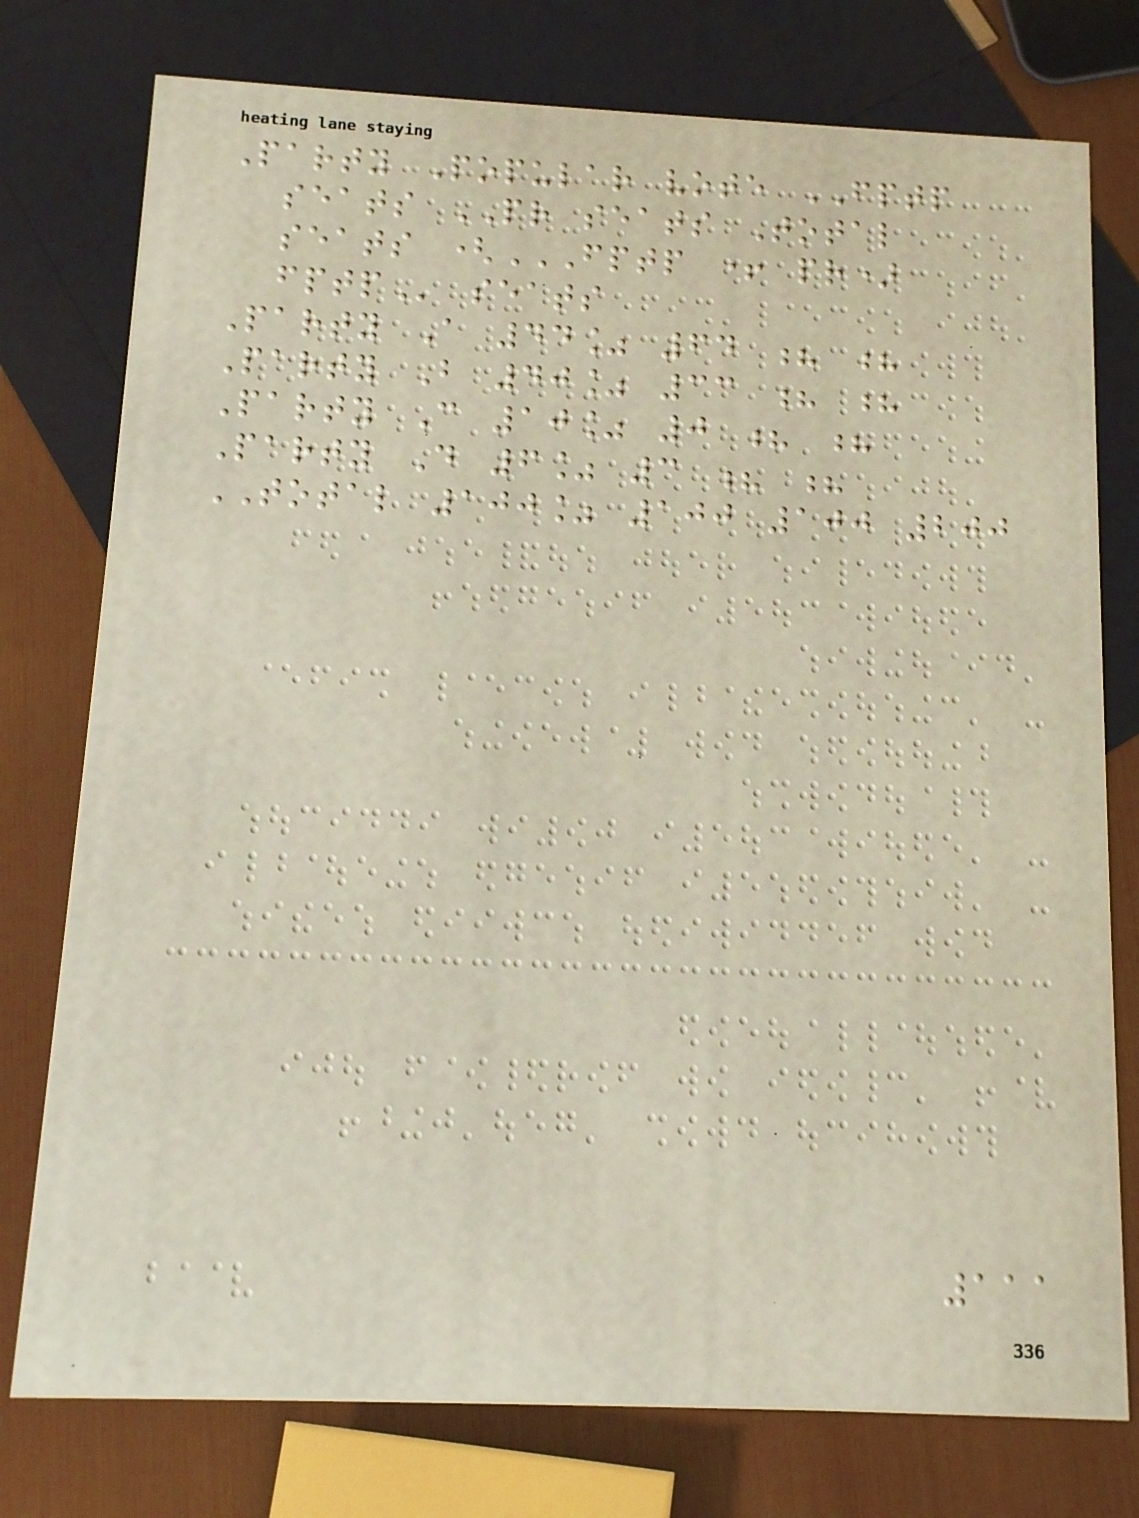Party Popular vote FPTP
seats PR seats Total
seats (FPTP + PR)
FPTP seats
Party A 44% 64 ? ?
Party B 40% 33 ? ?
Party C 10% 0 ? ?
Party D 6% 3 ? ?
TOTAL 100% 100 100 200
111
